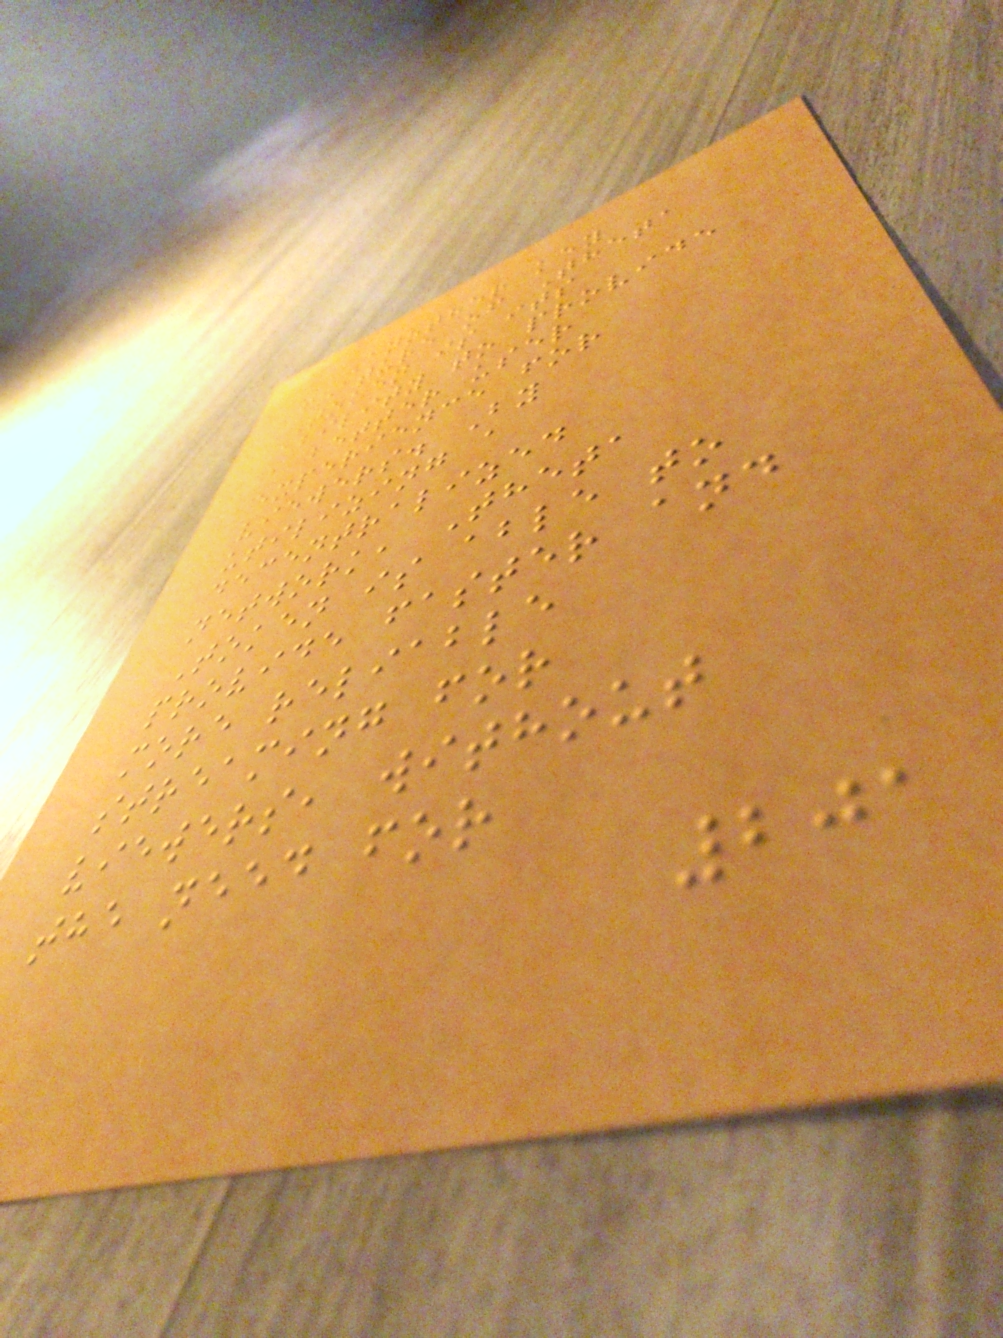Another key
feature of Theta
Token is its
ability to provide
a better user
experience for
viewers. By
utilizing a
decentralized
network, Theta
Token is able to
provide faster and
more reliable
streaming for
viewers, without
the need for
201
